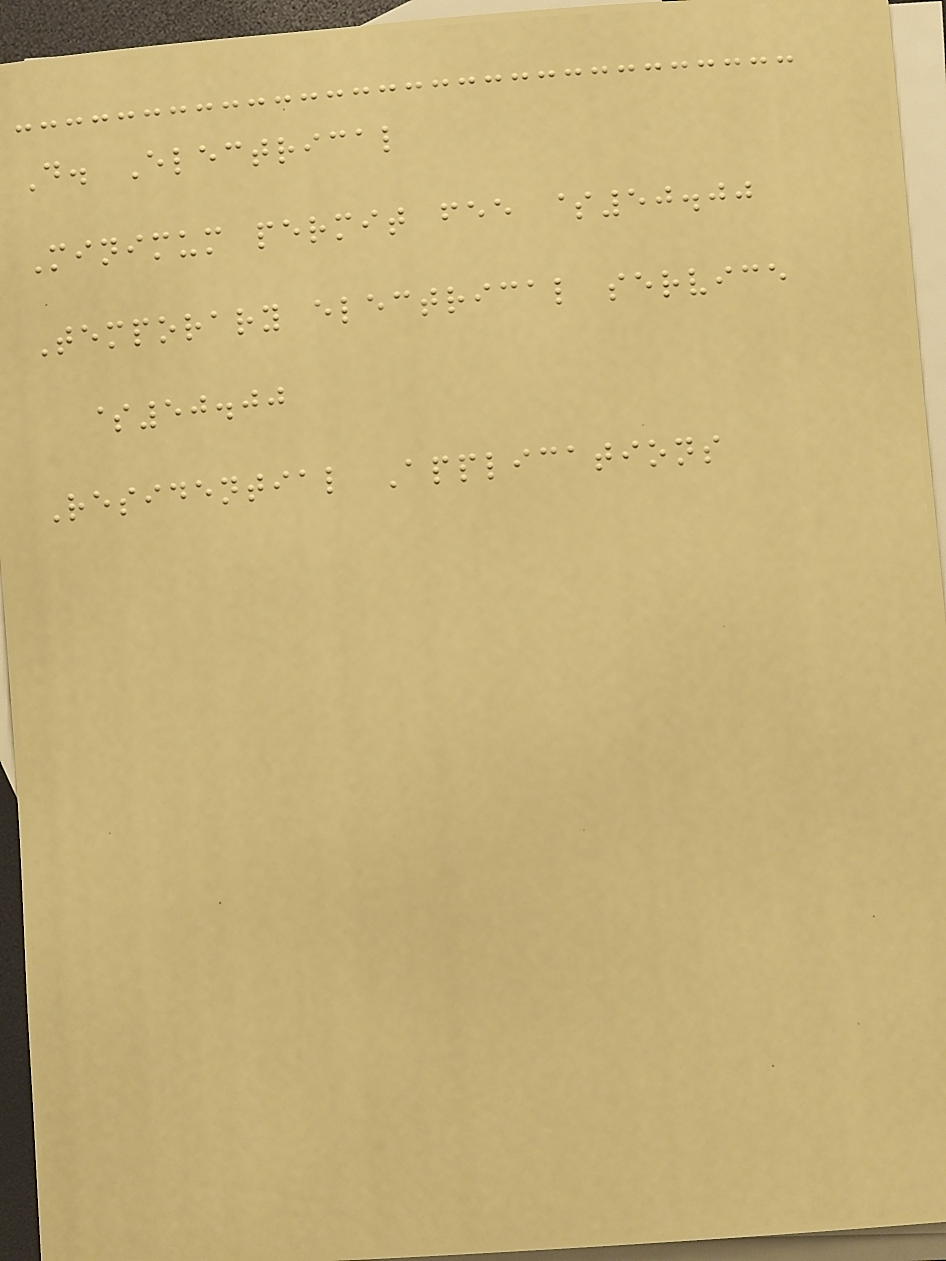D. Electrical
Minimum permit fee $50.00
Temporary electrical service
$50.00
Residential Applications
